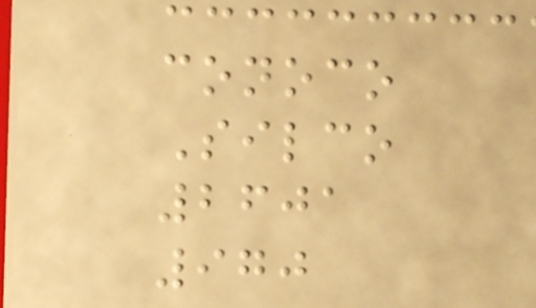conoco
Silco
2601
970
